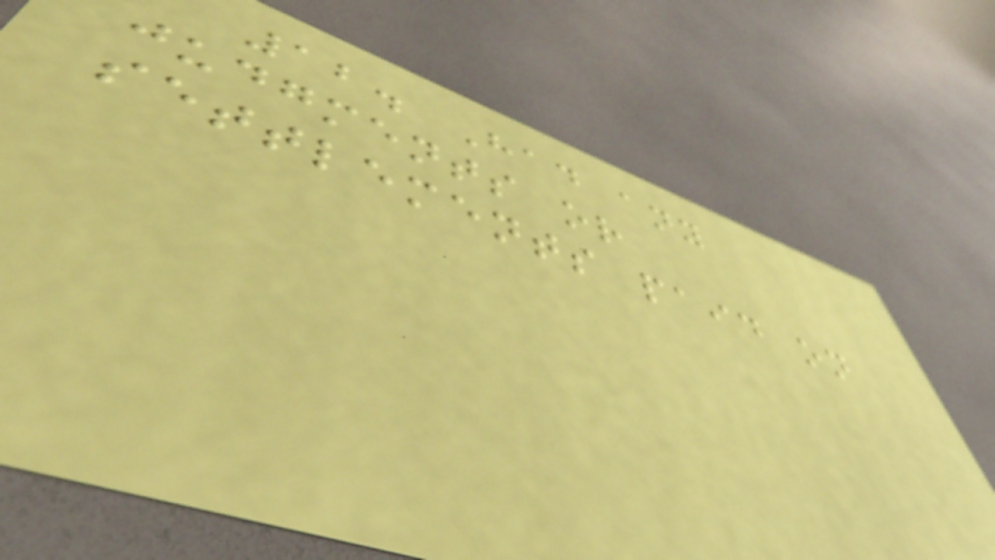12. Had any
judgments or
settlements paid on
